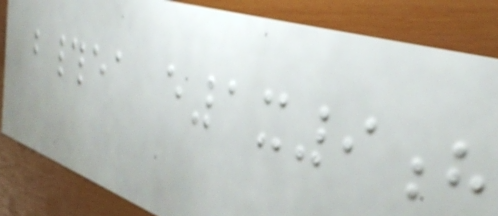b#ea e1x9h
